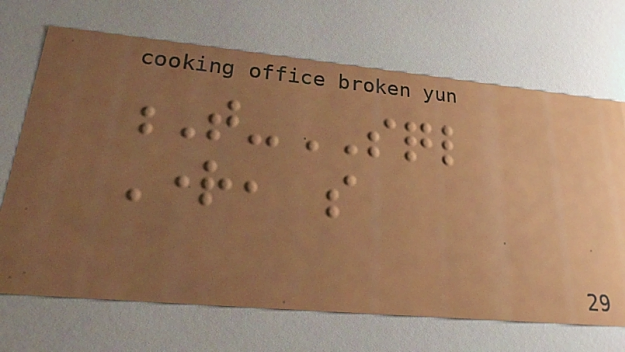T-SQL
Right, so
